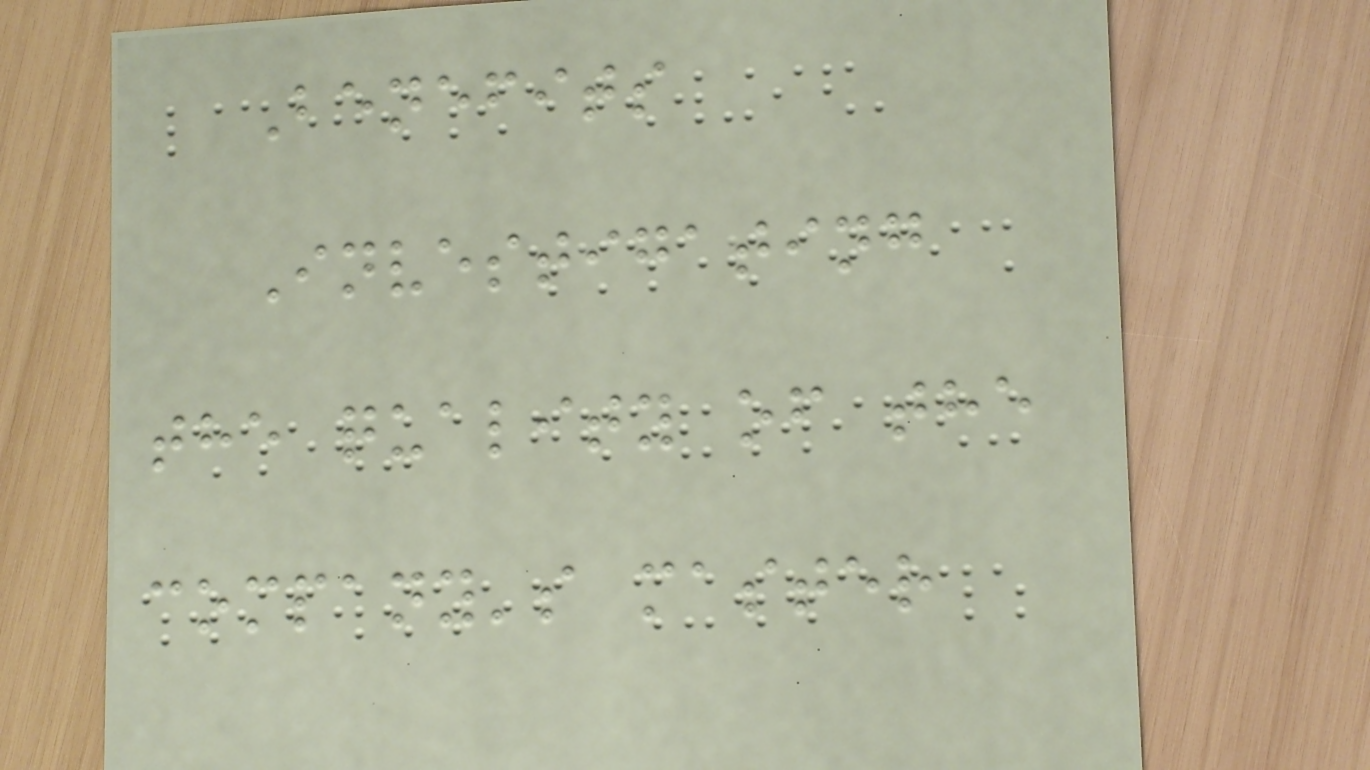Benefits
Investigating
the quality of the
company's master
